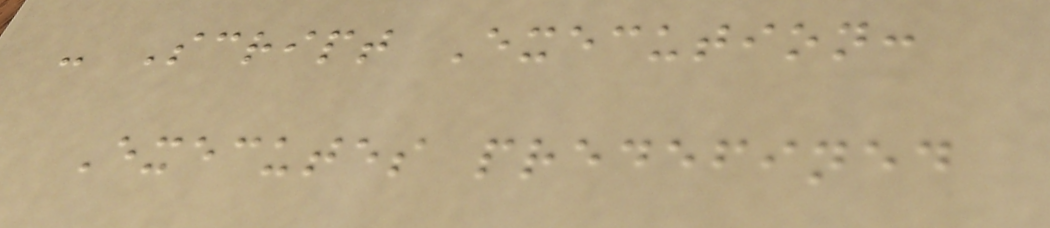- Script Execution:
Executes predefined
